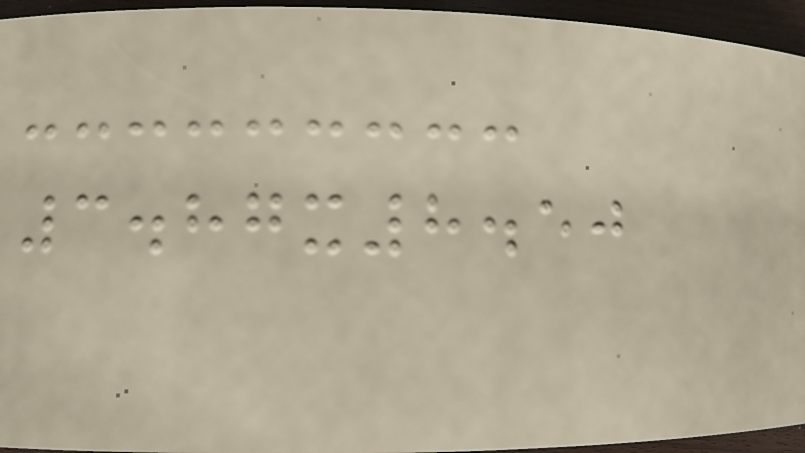3.87x8.50
